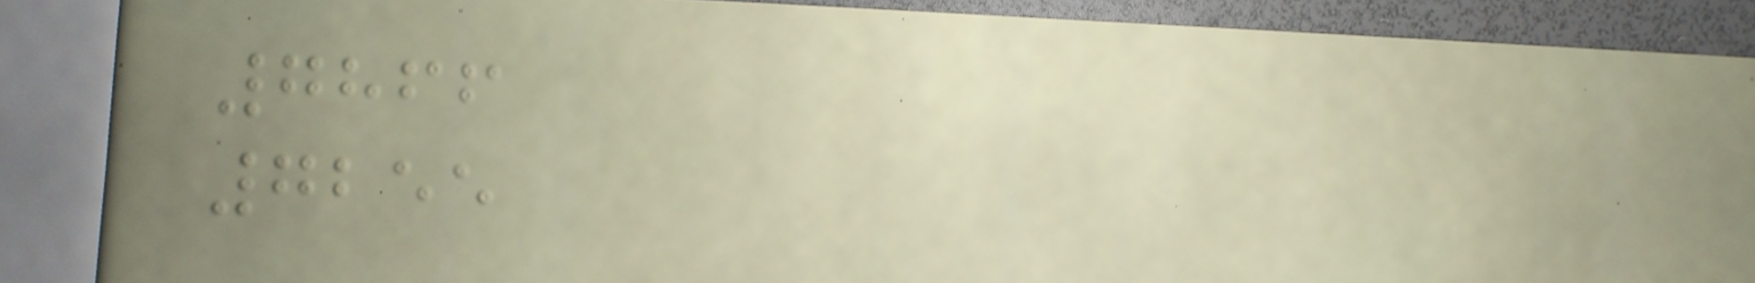7866
7255
